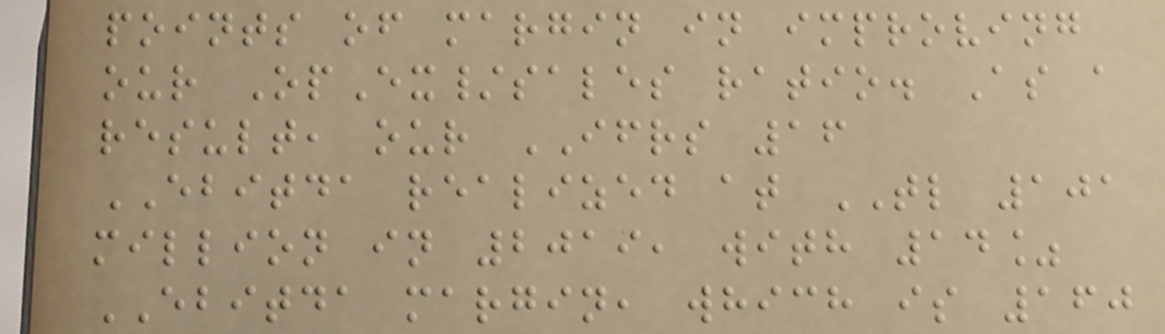points of margin in improving
our OpEx/sales ratio. As a
result, our IFRS 16
EBITDA realized at TL 101
million in 2019, with 14%
EBITDA margin, which is 160
